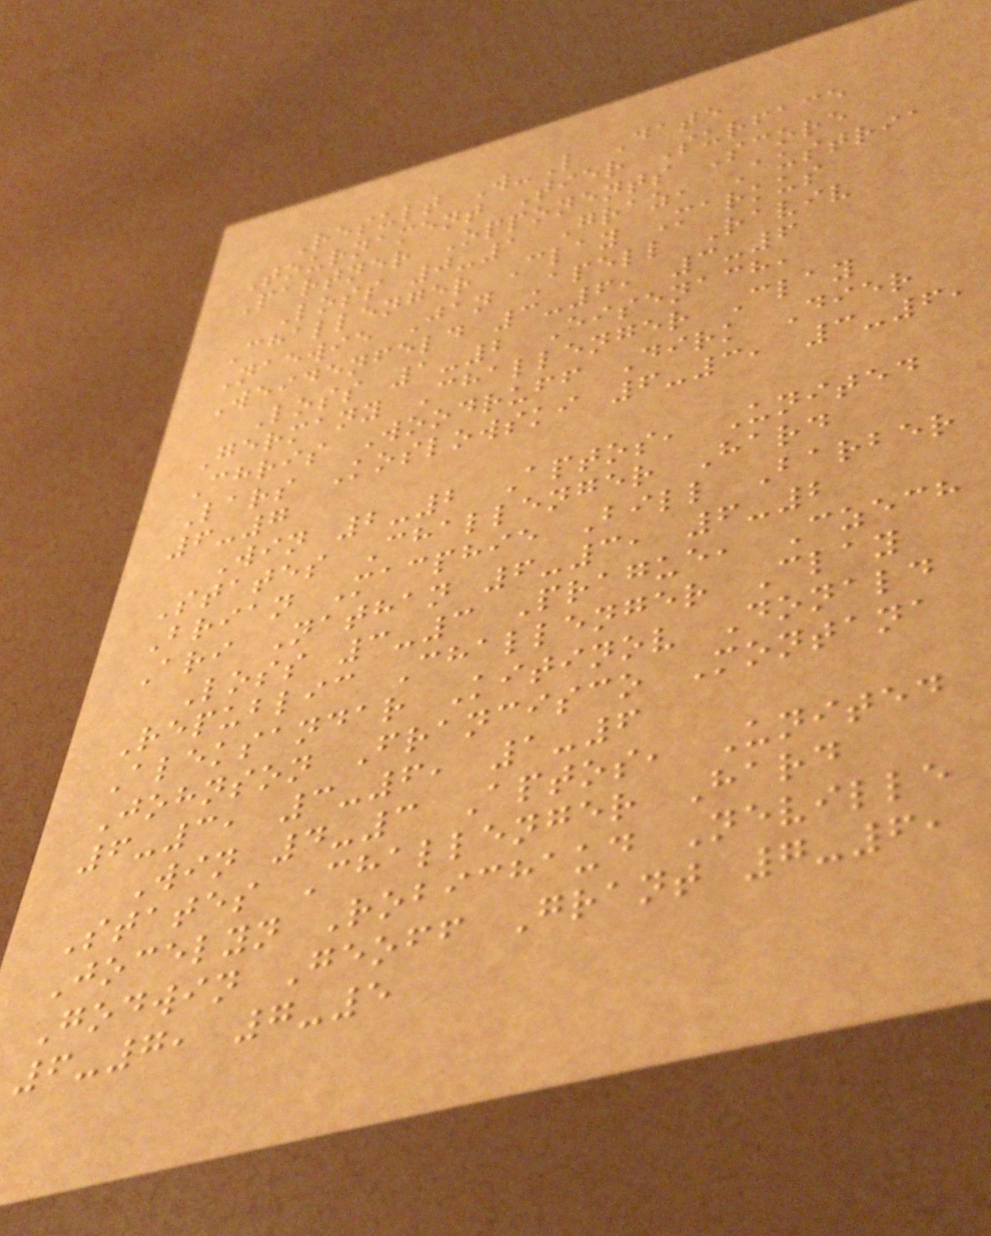Result W-L Date
Tournament Tier Surface
Partner Opponents Score
Loss 0-1 Graz, Austria
Challenger Clay Markus
Naewie Jan Apell Raviv
Weidenfeld 3-6, 3-6
Loss 1-2 Eisenach,
Germany Challenger Clay
Chris Woodruff Dirk Dier
Lars Koslowski 6-3, 3-6,
6-7
Win 2-2 Aptos, United
States Challenger Hard
Brian Macphie Bill Barber
Ari Nathan 6-3, 6-2
Loss 3-3 Prague, Czech
Republic Challenger Clay
Aleksandar Kitinov Donald
Johnson Francisco Montana
6-3, 3-6, 1-6
Win 4-3 Aptos, United
States Challenger Hard
Jocelyn Robichaud Neville
Godwin Geoff Grant 7-6,
6-7, 7-5
